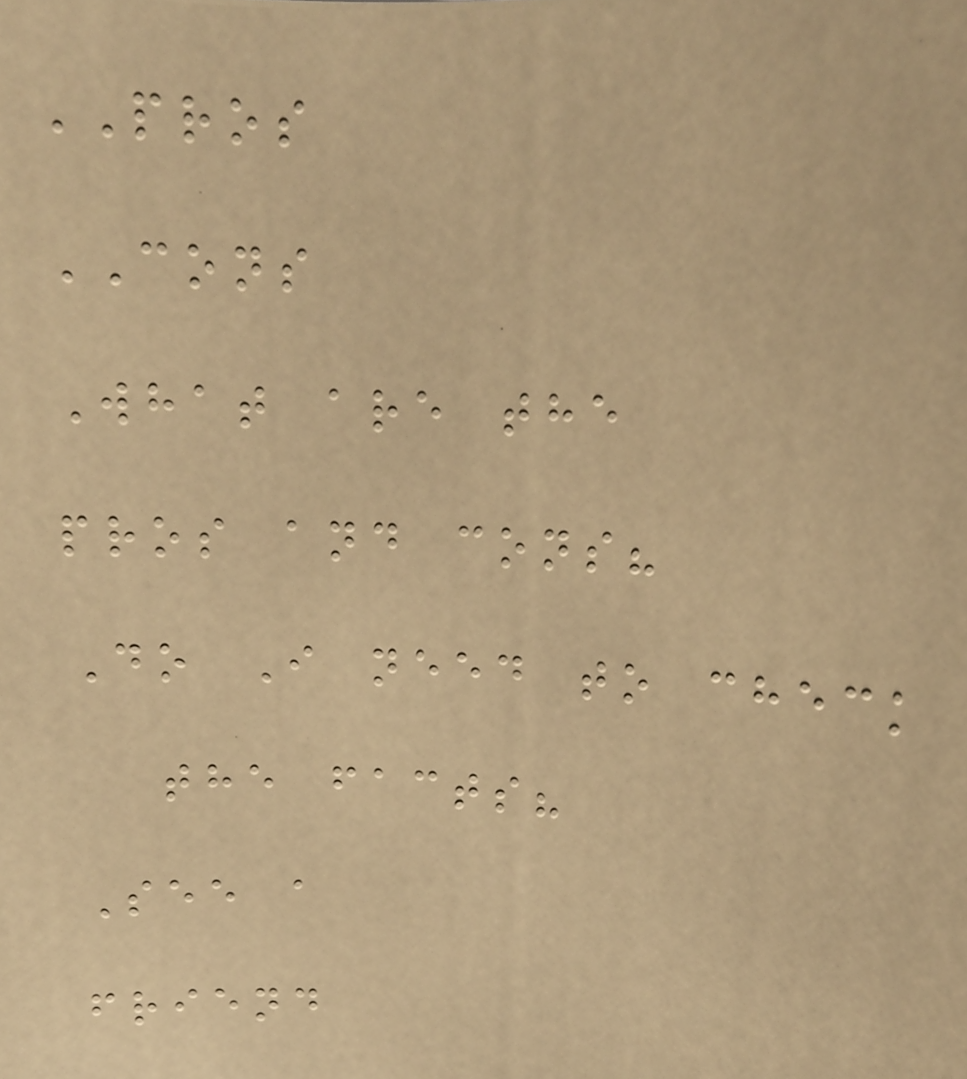PROS
CONS
What are the
pros and cons?
Do I need to check
the facts?
See a
friend
